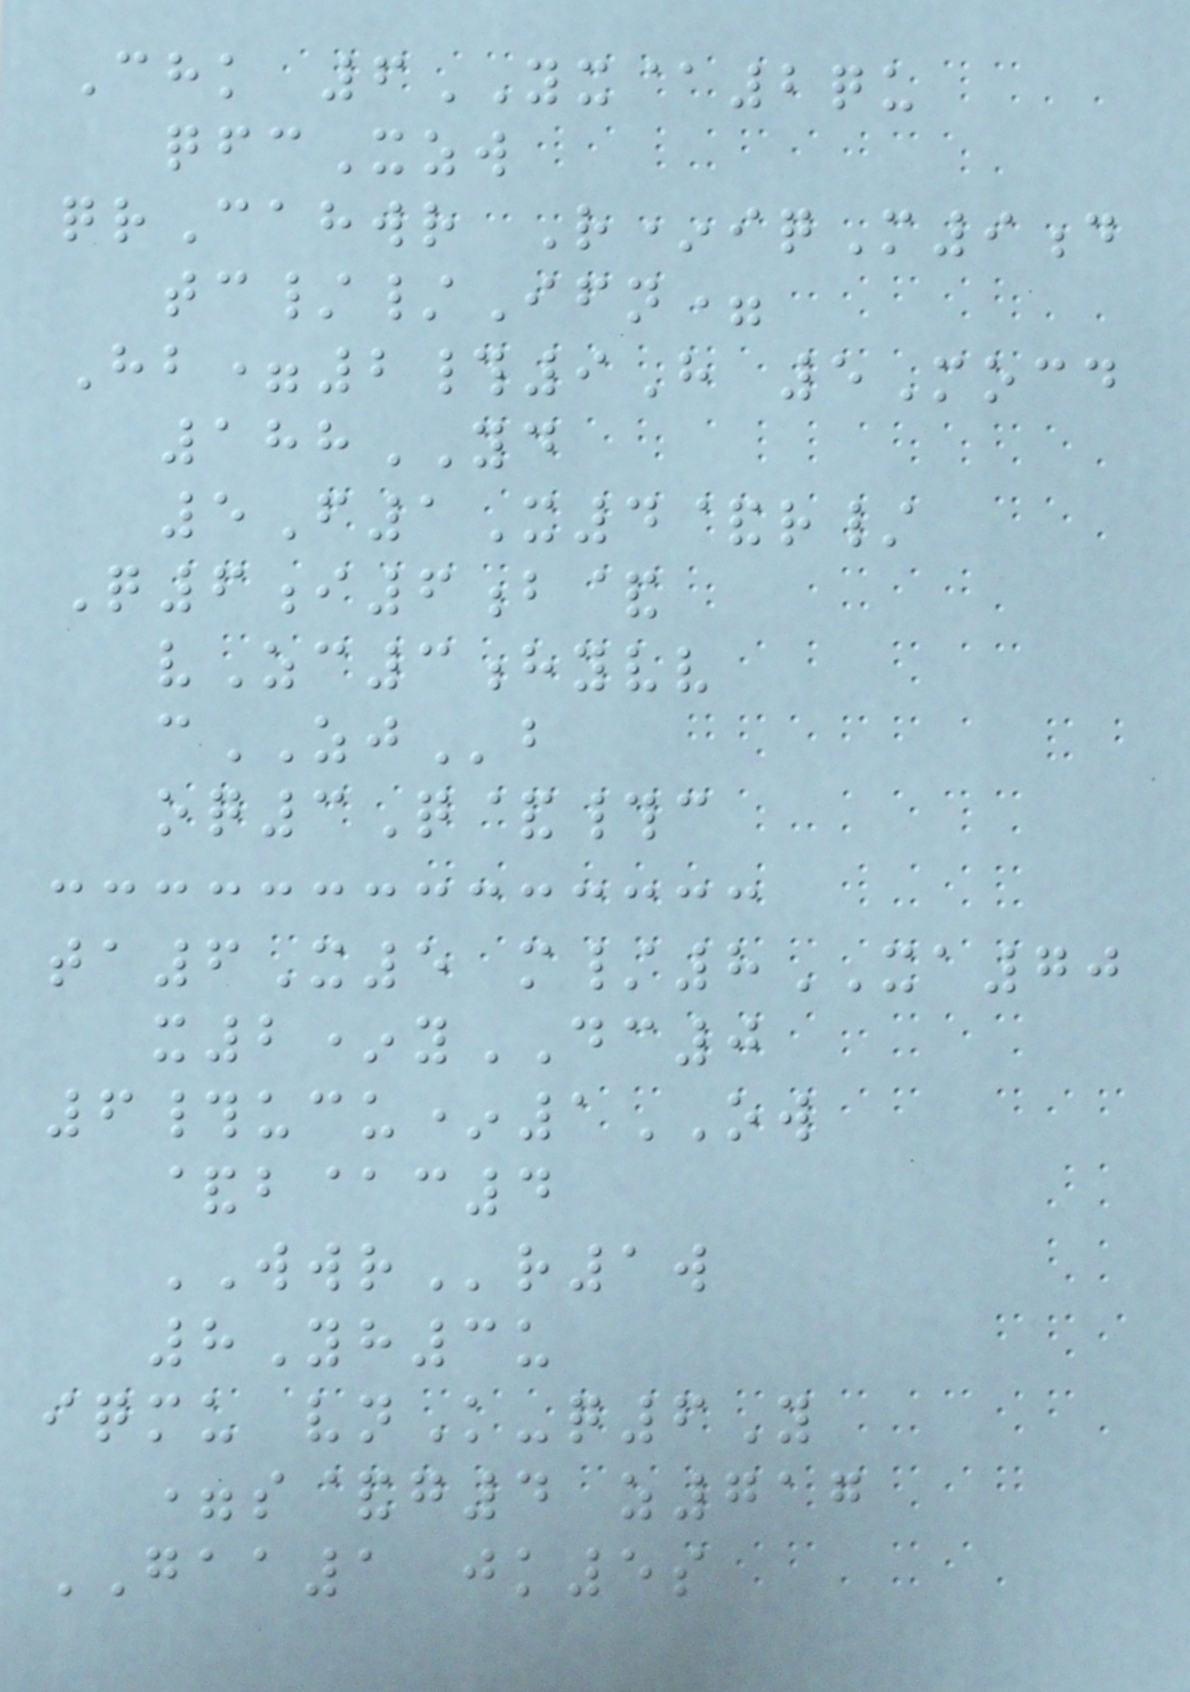Chk 6YX@2qu
qfcXzw
qrCahwr R*iqM9d
tc//Ifn=
Hb=2#9H 5Mocd
188YD
5F1X4&r/
Q6i6b&
vZc3hyvv
cZJb
oq3Q&#c
ta6X5 m/8XA70
x2*yDC0
6#ucu*1OW
&b@c4
WWRr1w
8Yh3u
iqmu vnK-q6Y
=s&g4 z717
GAA1 jk5s
